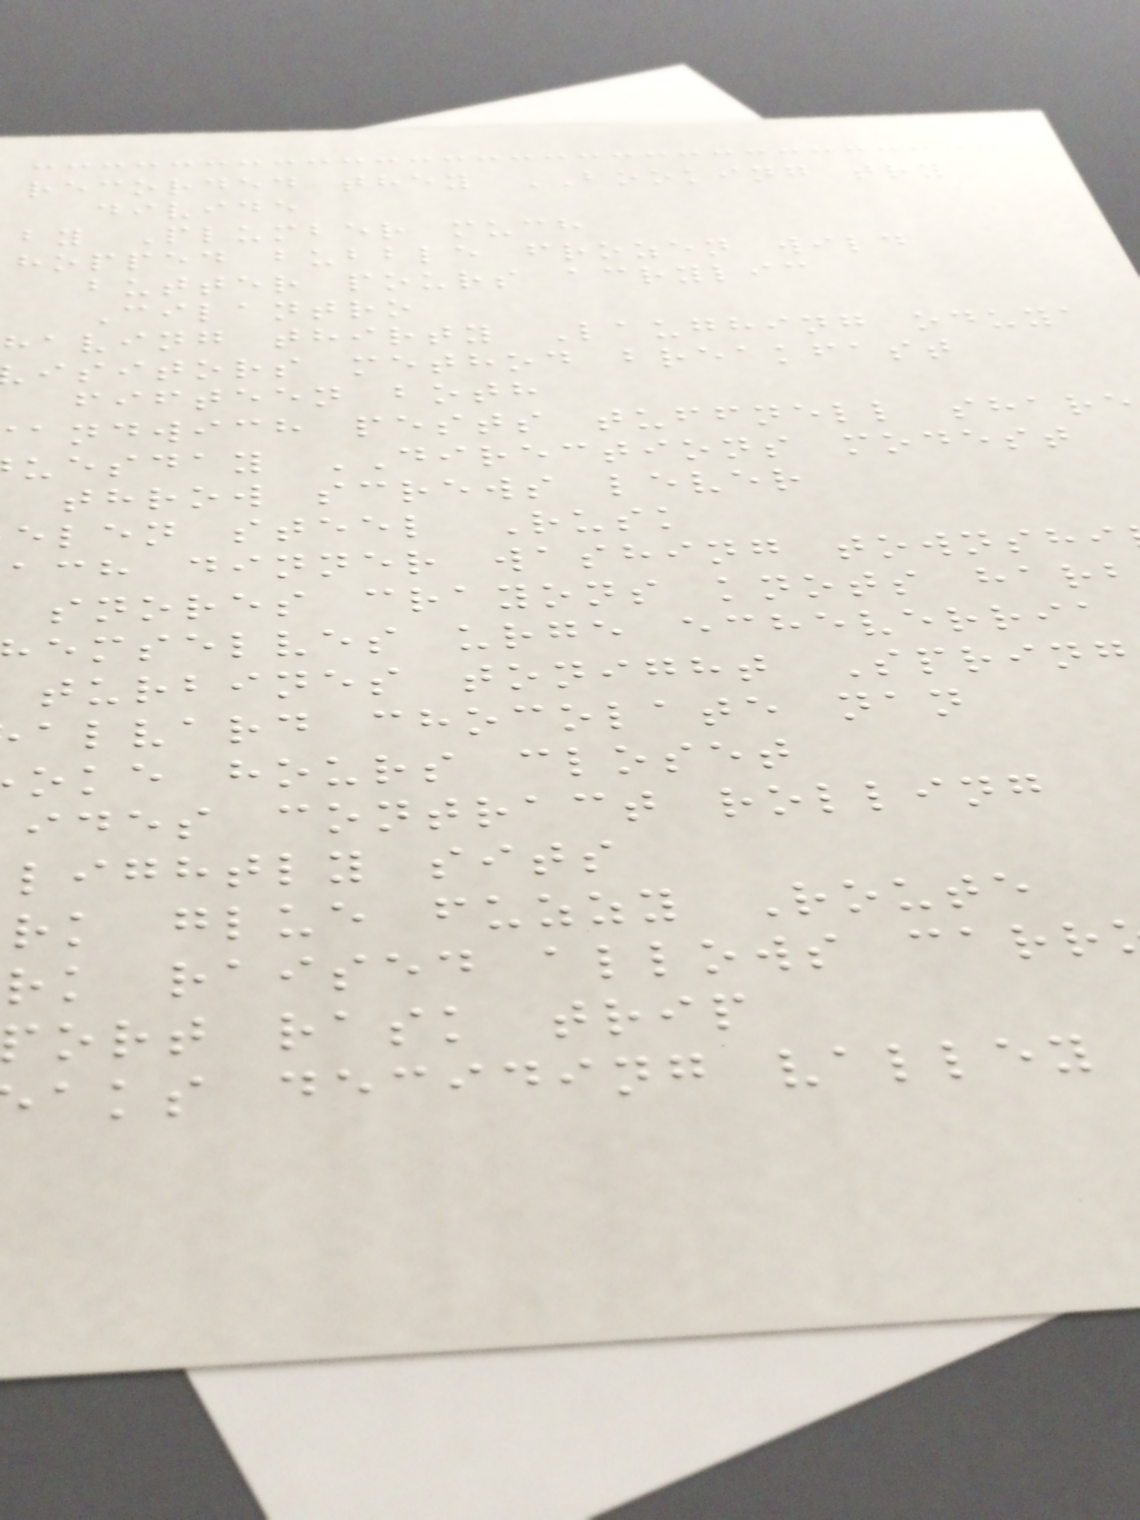recorded they BOOKING try
divide
by Plumber much
hopped bubble frozen wild
butter pours acrylic
Cilantro
having thirty Laughing oduya
isitors method breakfast
fifteen both
andwich pests tuffnell share
uesday DIRECTIONS modest
throw screws lever
elen steel Rusk
ach dinner washing townshi
snores crayons knots harb
emselves urge echeverria
turbines tonight Spring
alvard chocolate nan
oke hours closet
ides contract rolling
lightly sits
rk glue fuzzy Route
rk raised allows carr
ort rask trip
aks deciding valley
